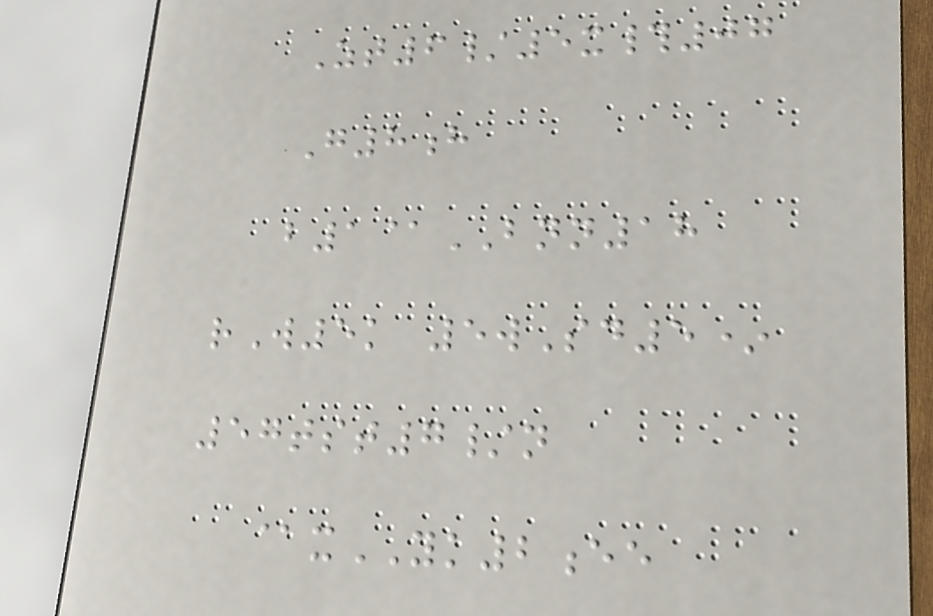Zt6/5x#07
G8h
b1@BNN18
rW5k 5wSd5*
57tst7/n
@xYK2ee
